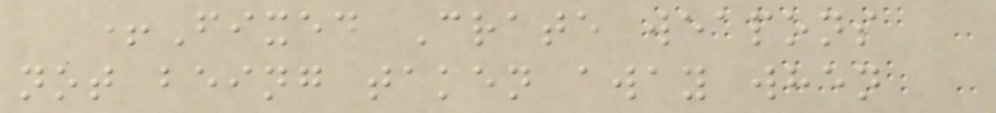+Fixed Crate weapons
not being taken away when
